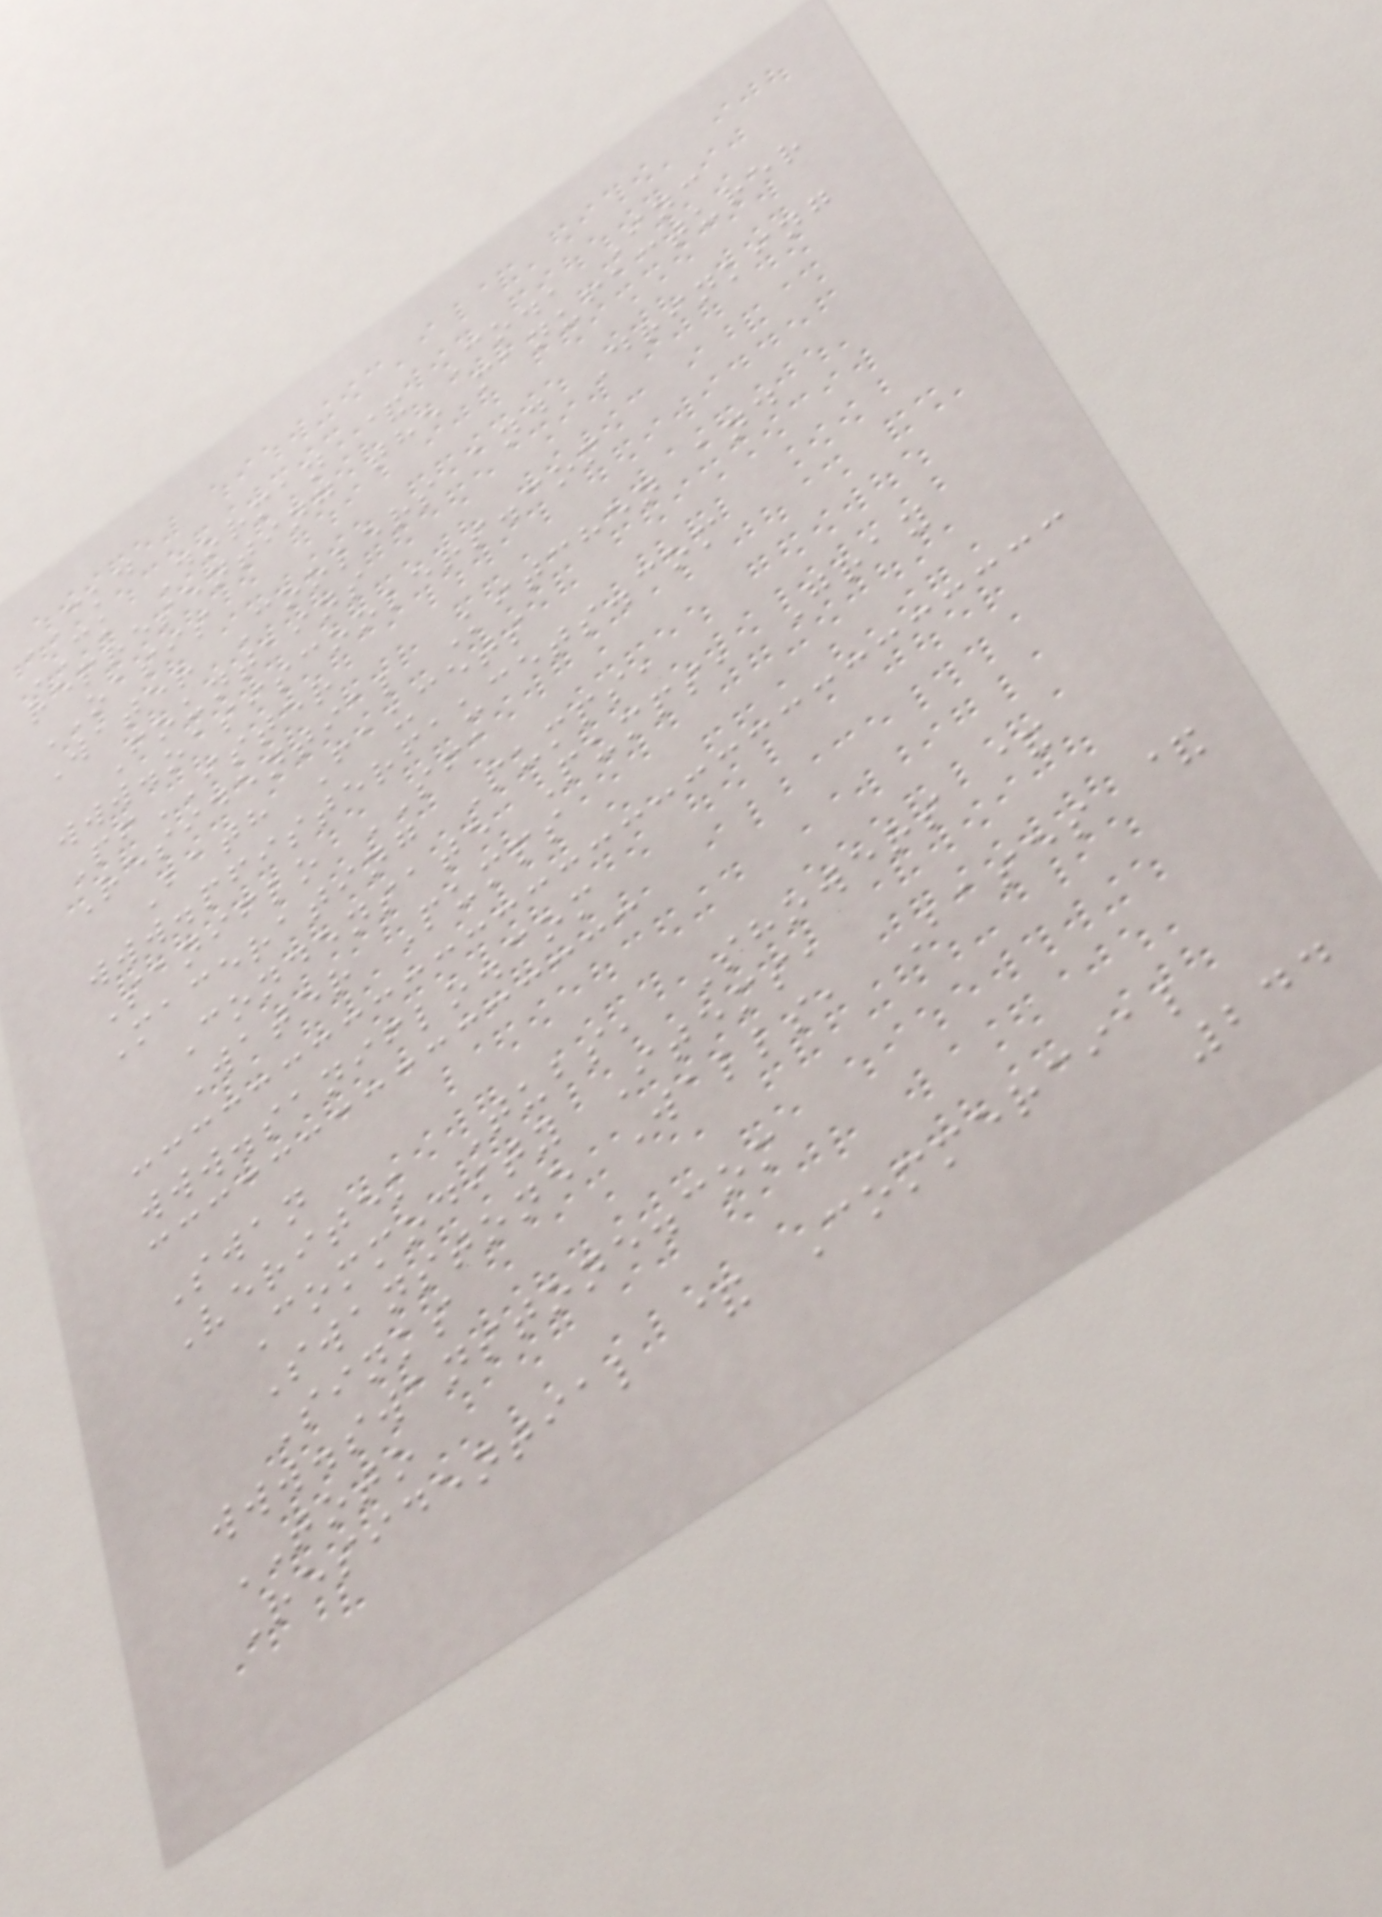CKD
CK Dorman & Co., Inc
representing the manufacturer
OASIS
Water Coolers and Drinking
Fountains
www.oasiscoolers.com
PfISTER
Residential Kitchen and
Bath Faucets
www.pfisterfaucets.com
Saniflo SFA
Macerating Pumps,
Condensate Pumps, Gray
Water Pumps
www.saniflo.com
Swan
Veritek Tubs, Showers &
Commodity Items,
Swanstone Walls, Bases &
Sinks
www.swanstone.com
TOTO
Residential & Commercial
244
